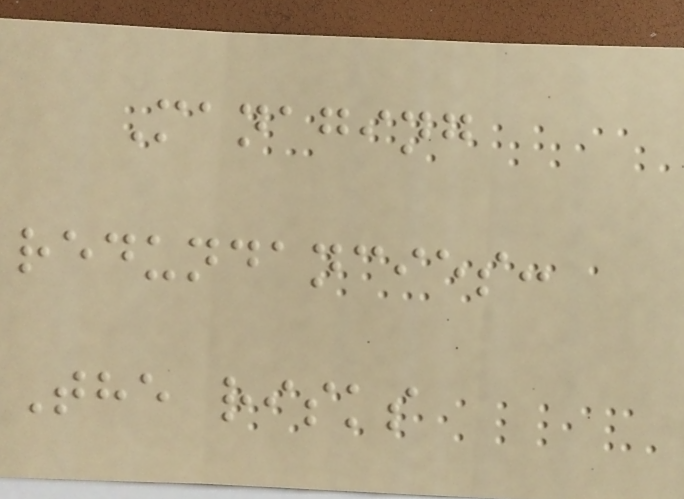Managing
redundancies:
The risks
